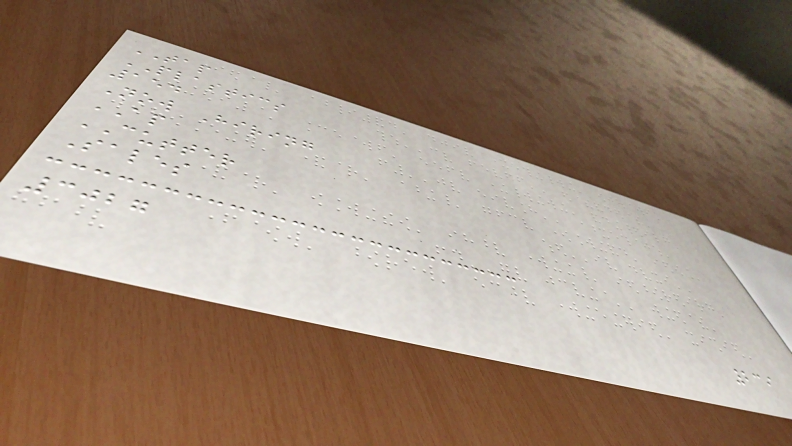TAP
PLASTICS
154
Now Hiring
AP
CUTTER
Sales
3027
239
